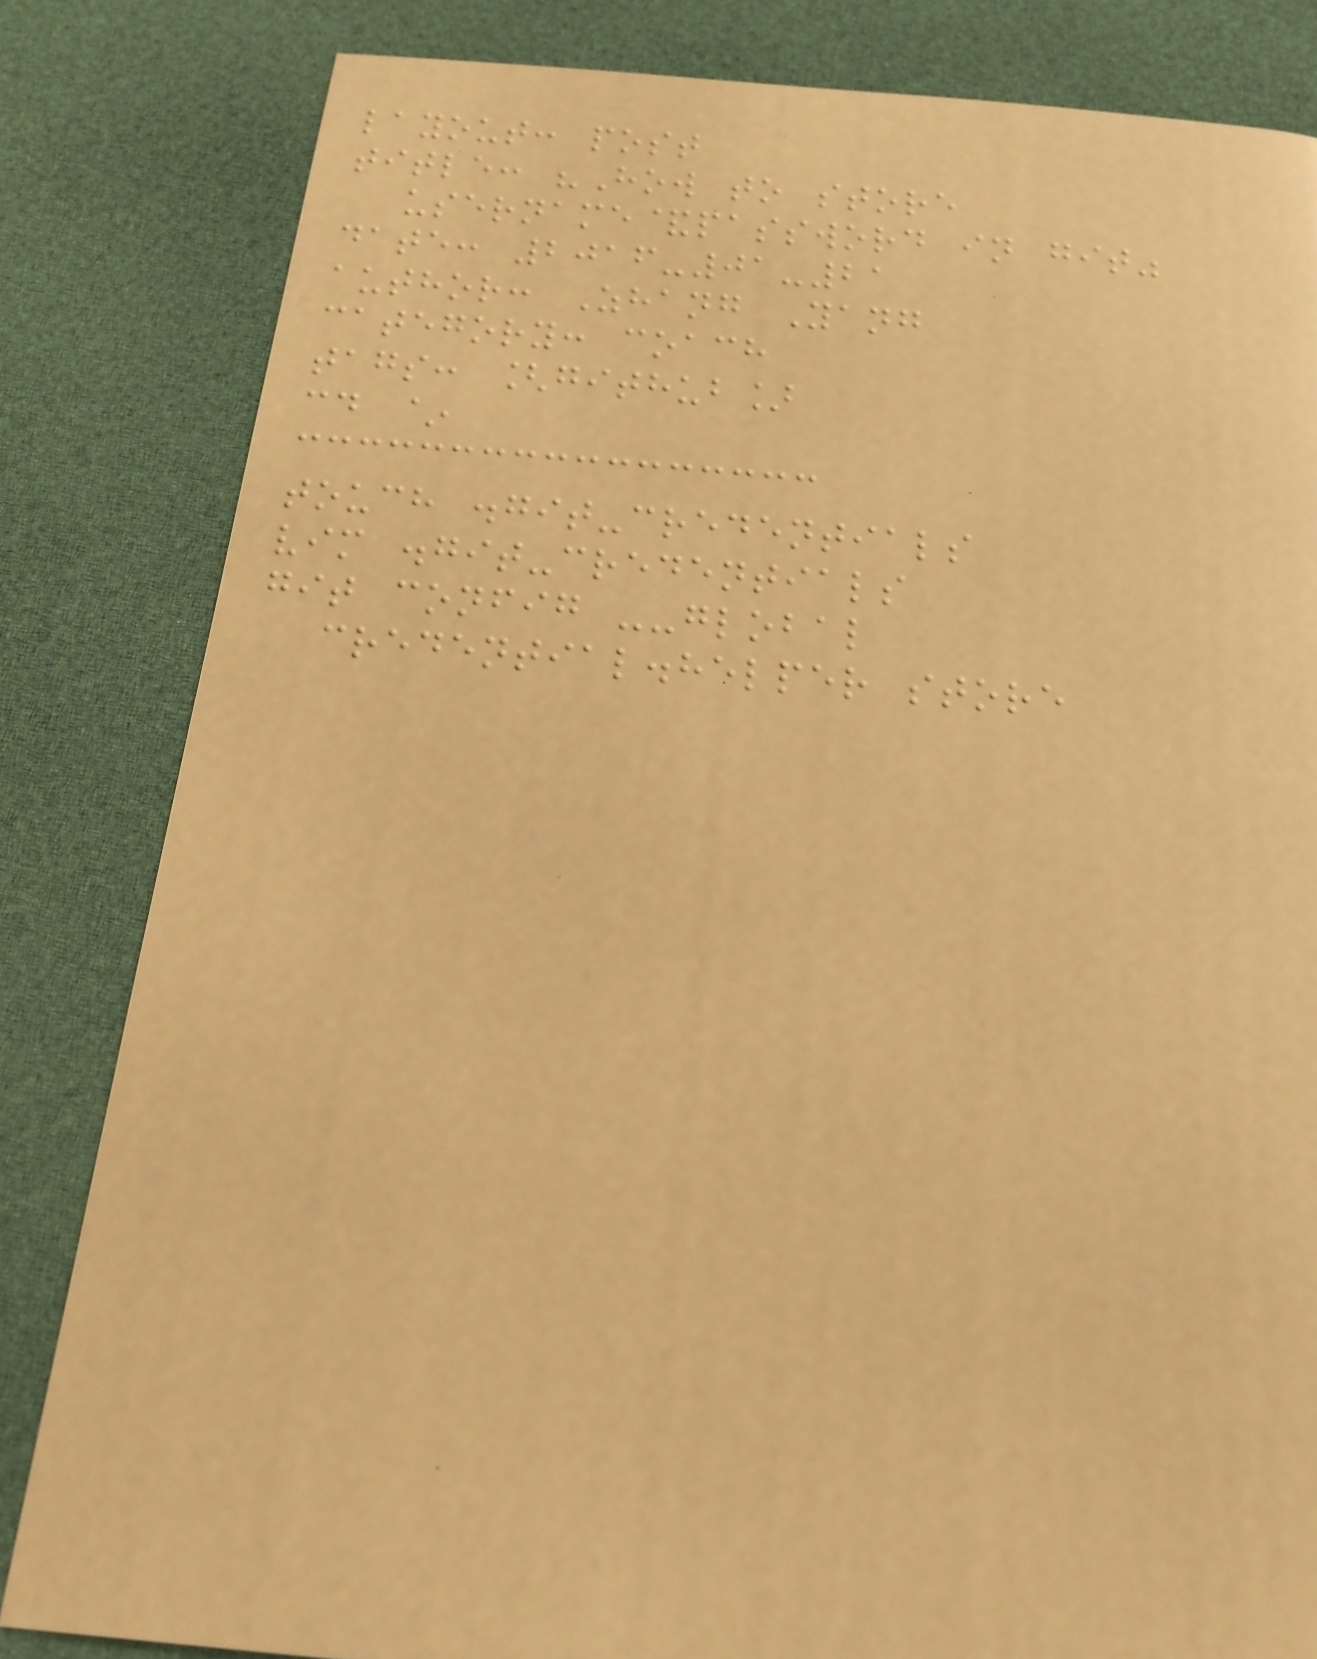layout: post
title: "How to store
username&password in git"
date: 2016-01-21
author: Zhang Yang
category: coach
tags: [github]
cd ~
touch .git-credentials
vim .git-credentials
git config --global
credential.helper store
